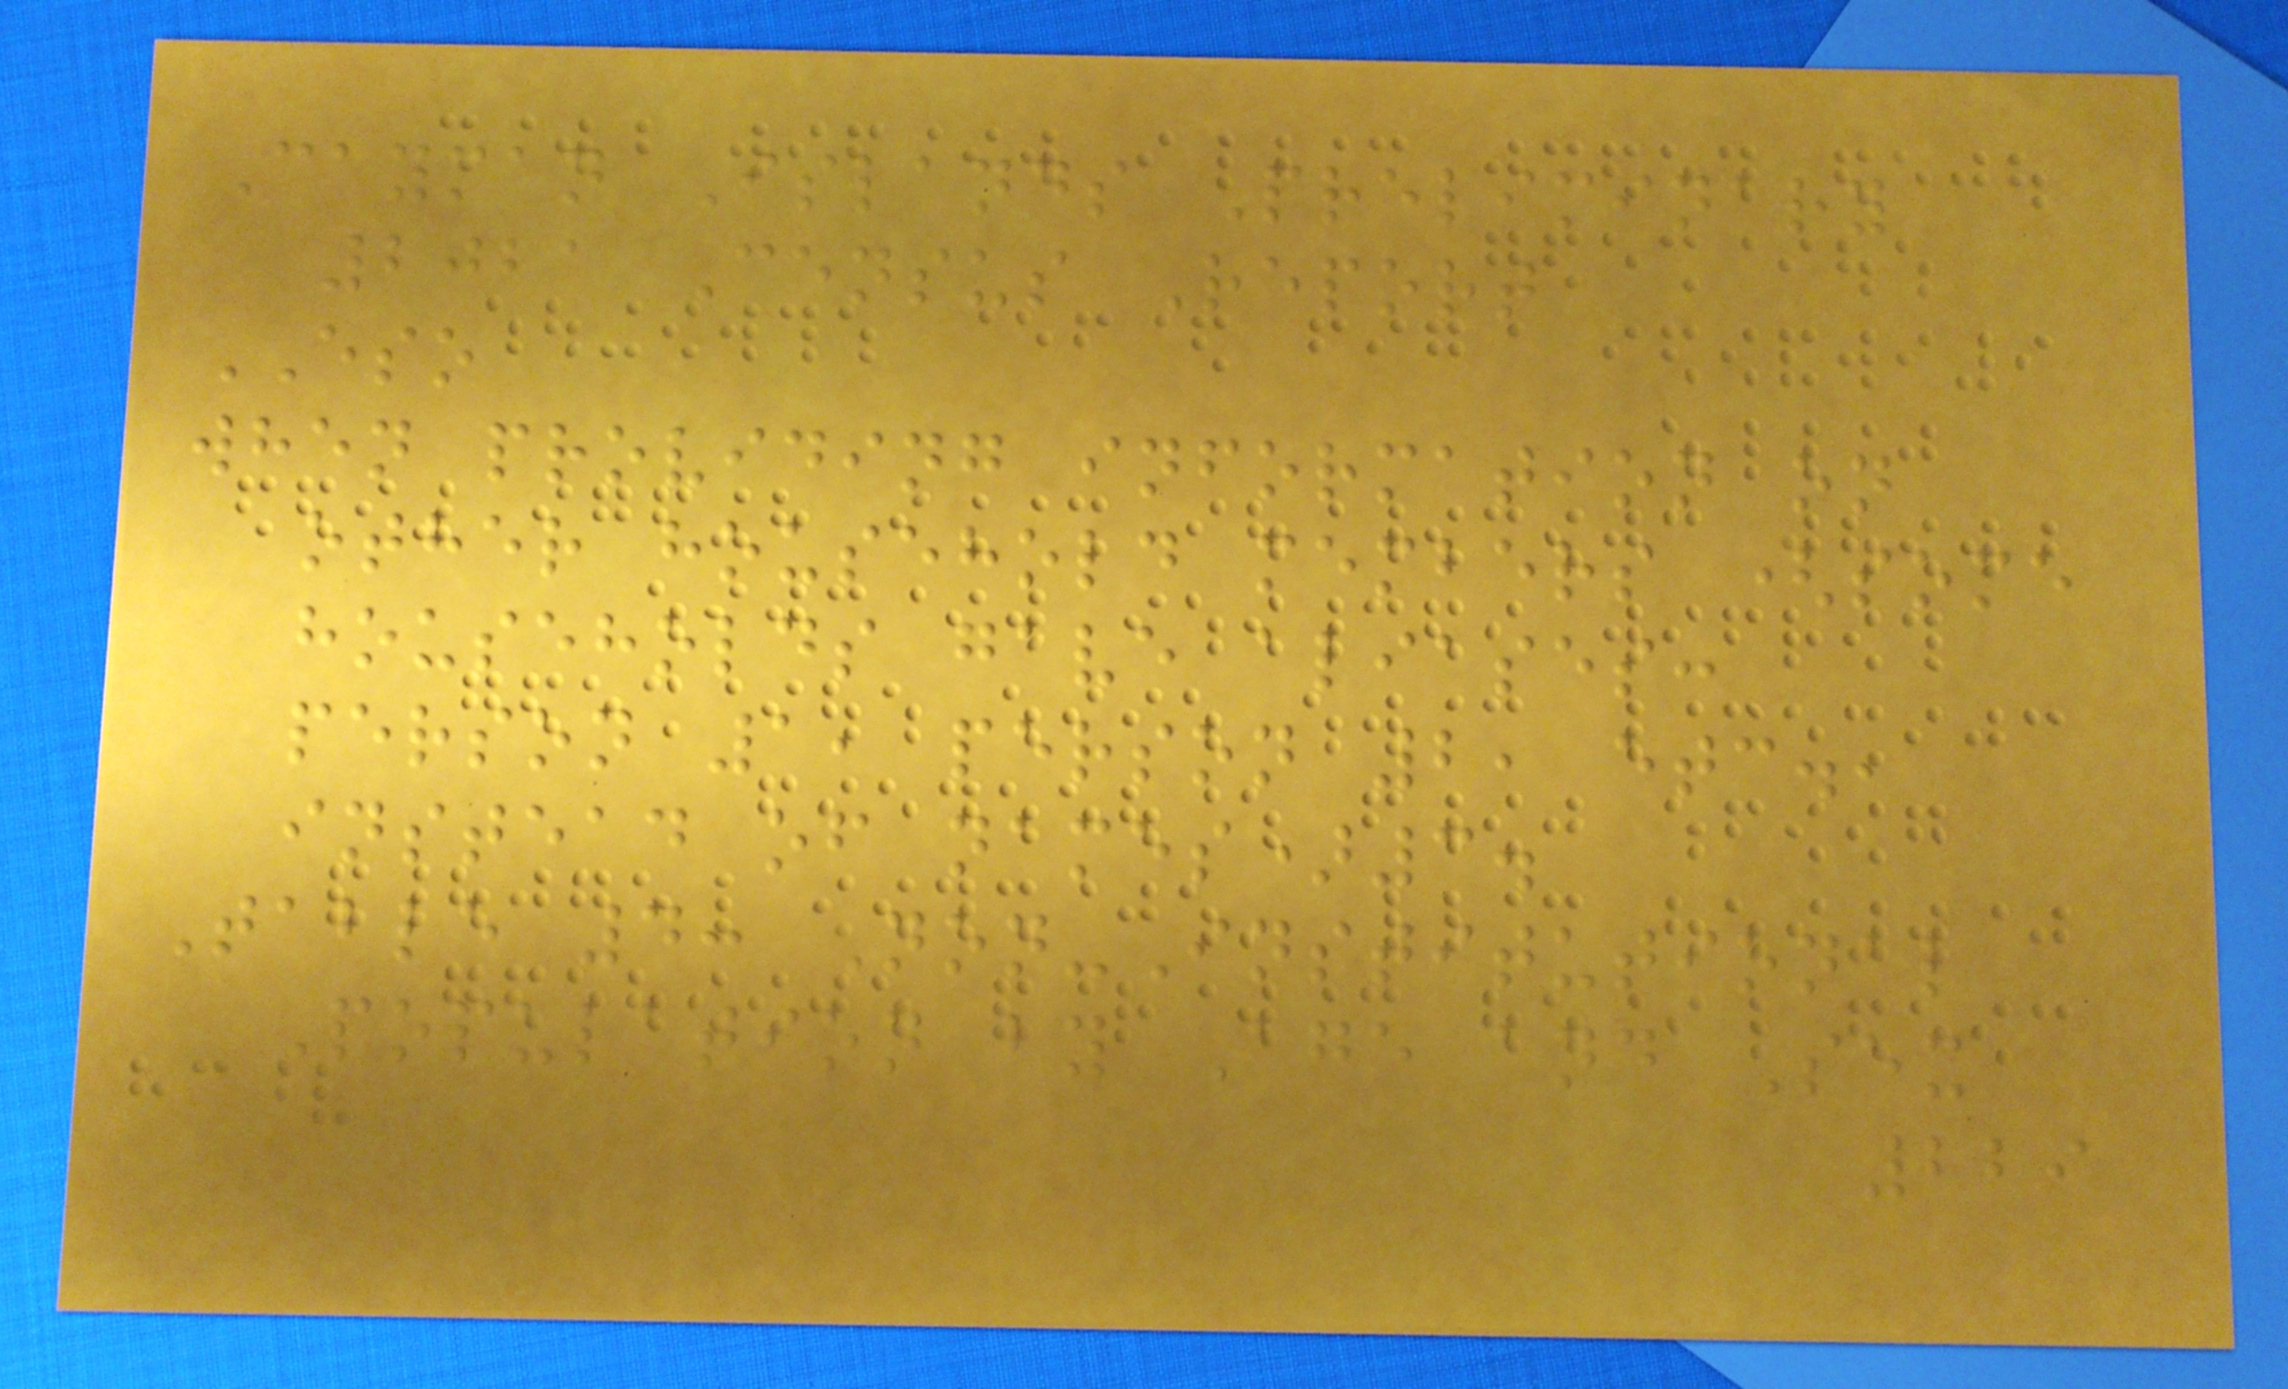Cayman Islands Preliminary
2021 Census Report
ESO
when providing information on
other household members (some
households gave aliases:
person 1, person 2, etc.,
instead of names)3.
Table 4: Non-Institutional
Population by Age and Sex
229
